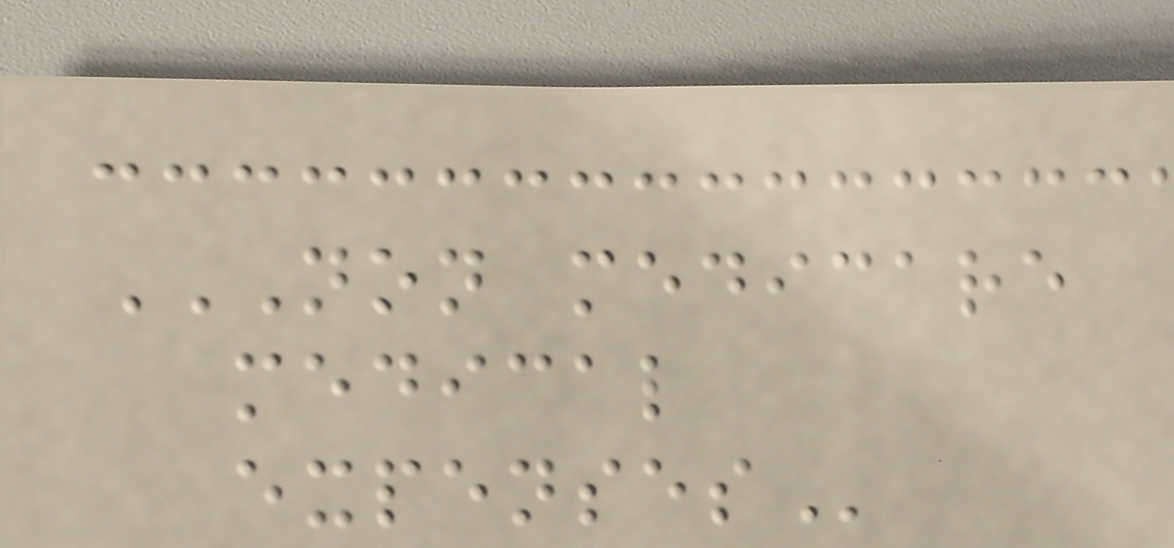NON MEDICARE
MEDICAL
EXPENSES
